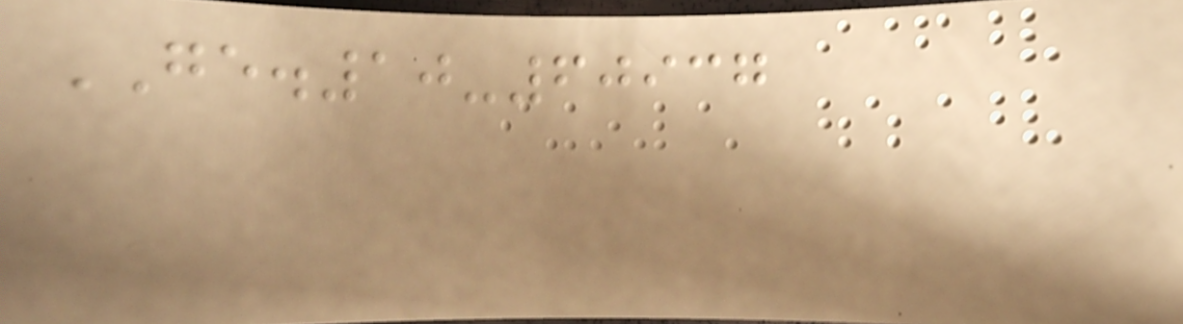GE.10-60937
